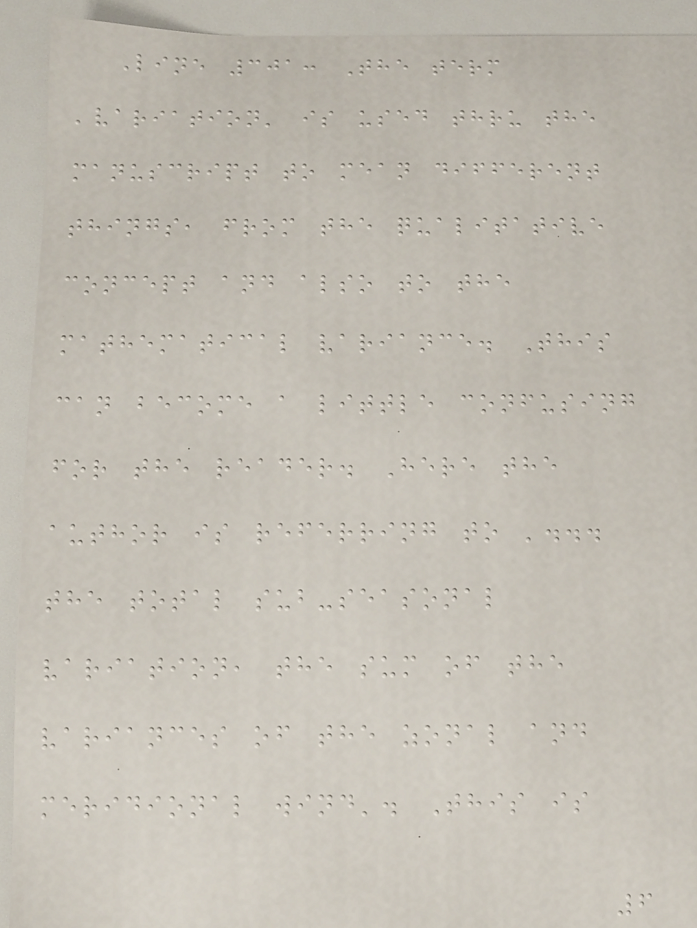Line 301: The term
'variation' is used thru the
manuscript to mean different
things, from the qualitative
concept and also to the
mathematical variance. This
can become a little confusing
for the reader. Here the
author is referring to '...
the total sub-seasonal
variation, the sum of the
variances of the zonal and
meridional wind'. This is
6
